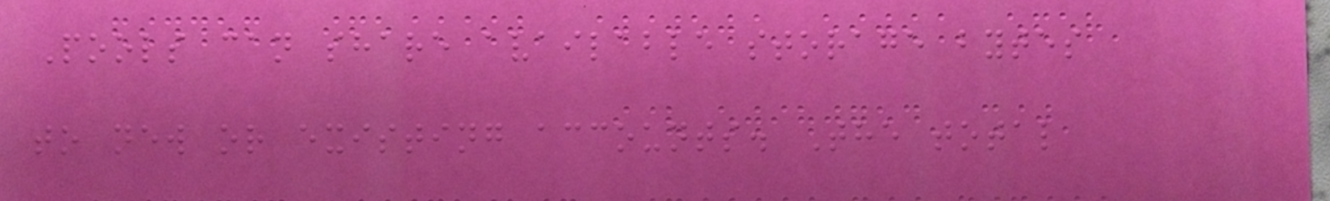Pools can share available storage bytes
to new or existing accounts. The total
